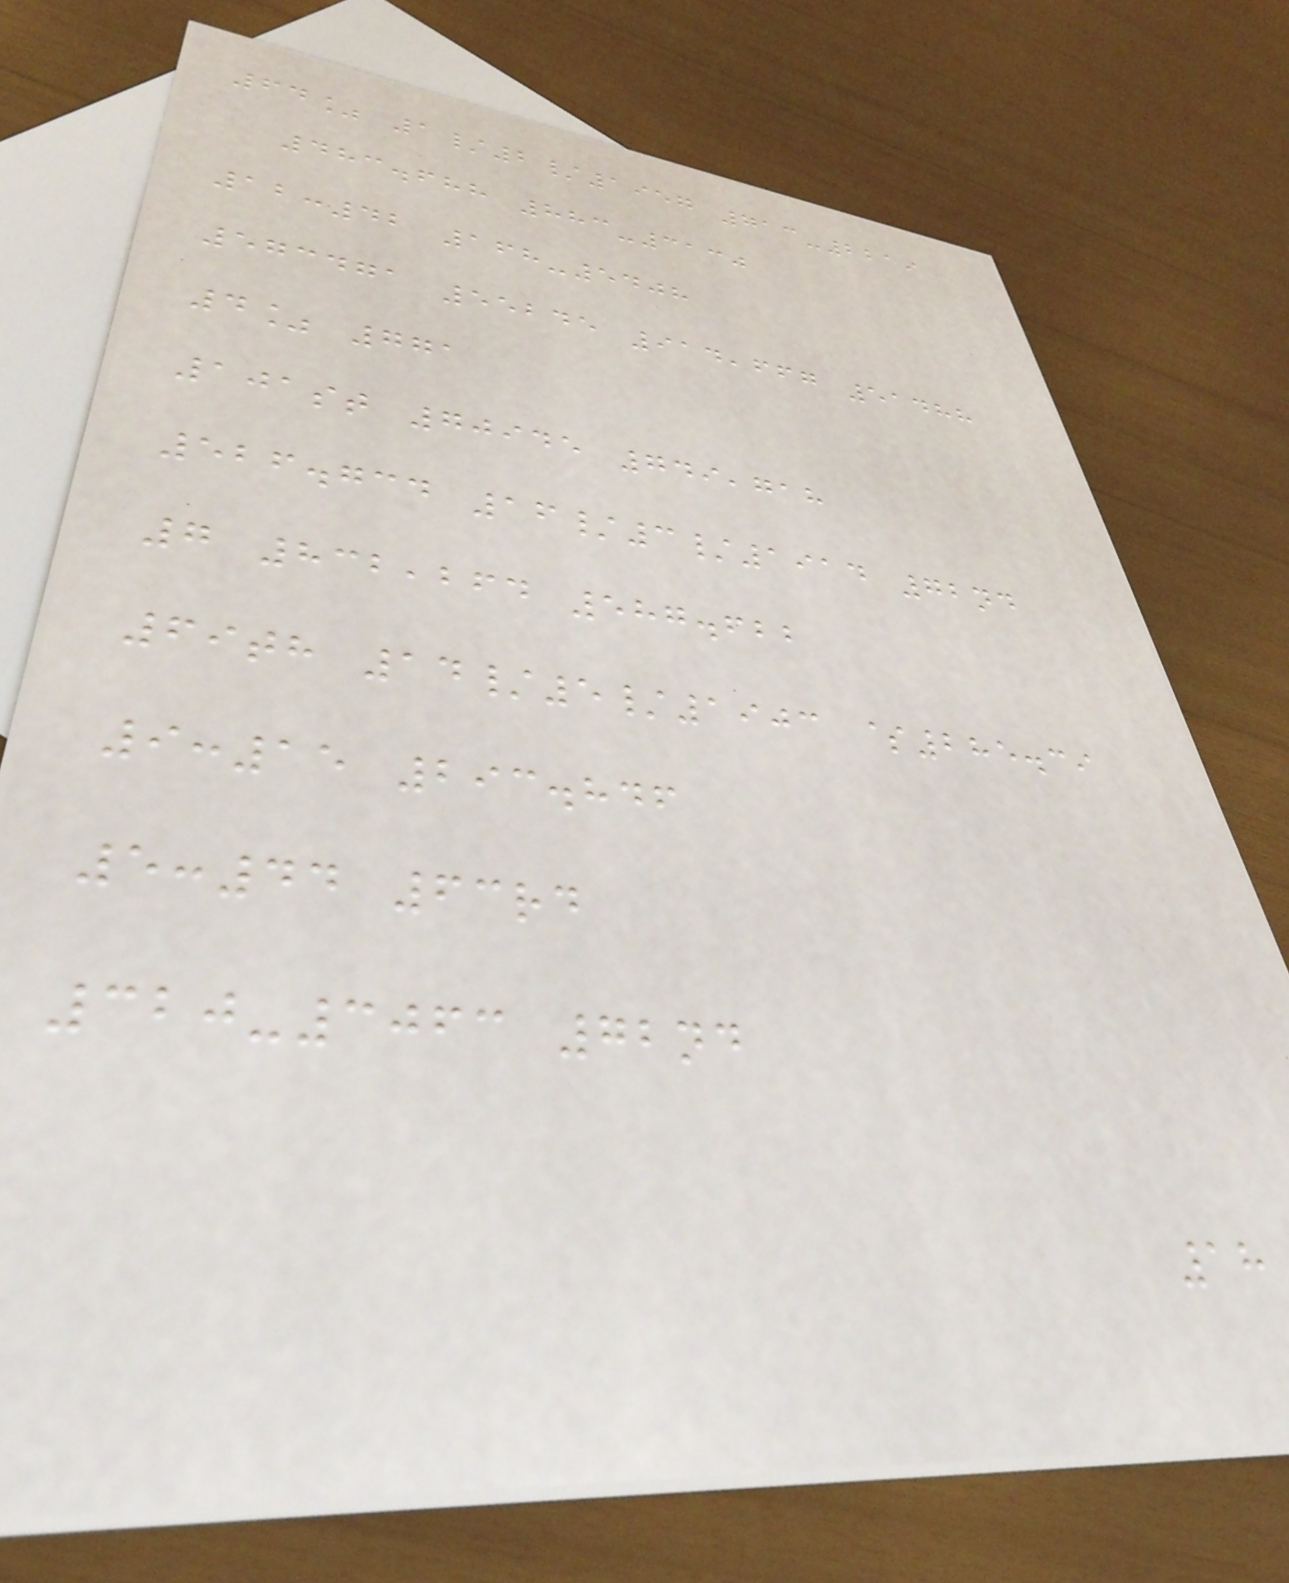64% 1/2/1957 713-2219
483.688 883-3130
12:42 168-5408
573471 55245 914,667 51488
4% 771
101st 70945 749,718
526.734 16/3/1914 72nd
7 832,264 587.622
69th 14/5/1903 $285.39
9:15 293.846
5:44 63rd
320-3063 72nd
18
